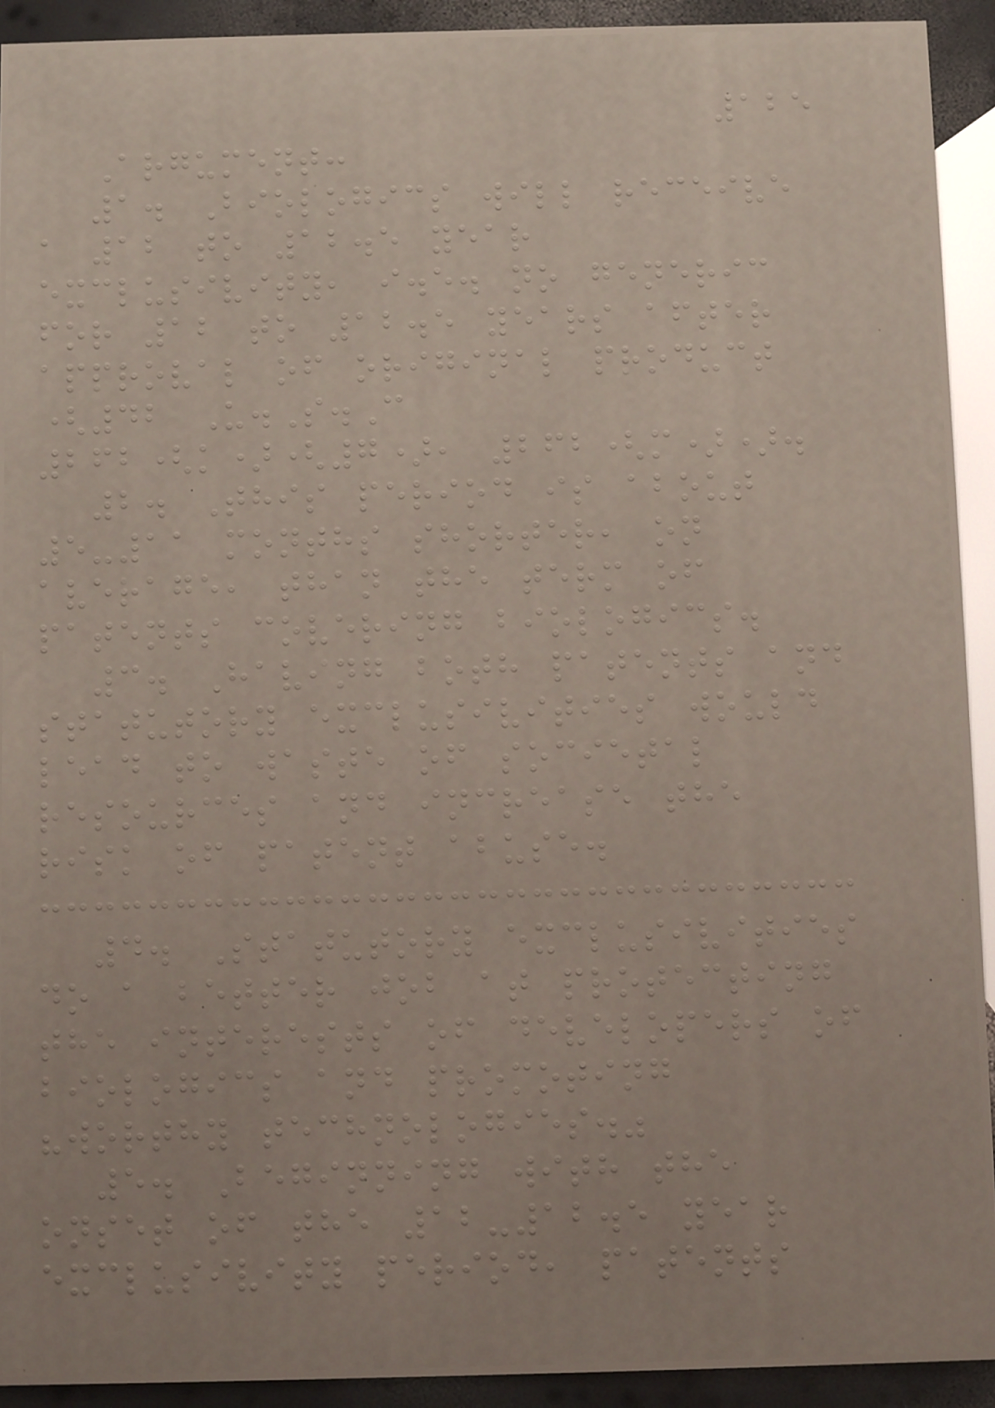125
Argument:
1. Biologics will receive
a 12 to 12.5 year
exclusivity, i.e. no generic
for 12 to 12.5 years after
approval of original product
(42 U.S.C
262(k)(7), 262(m)).
2. This period is about
5-11 months shorter, on
average, than the term of
patents covering biologics.
3. Having both patents and
statutory exclusivities would
lead to waste of societal
resources and increase the
risk of patent abuse.
4. Statutory exclusivities
do a better job at protecting
the interests of developers of
biologics and promoting
"worthy technologies."
5. Beginning with the
onset of the 12-12.5 year
exclusivity period, patents
